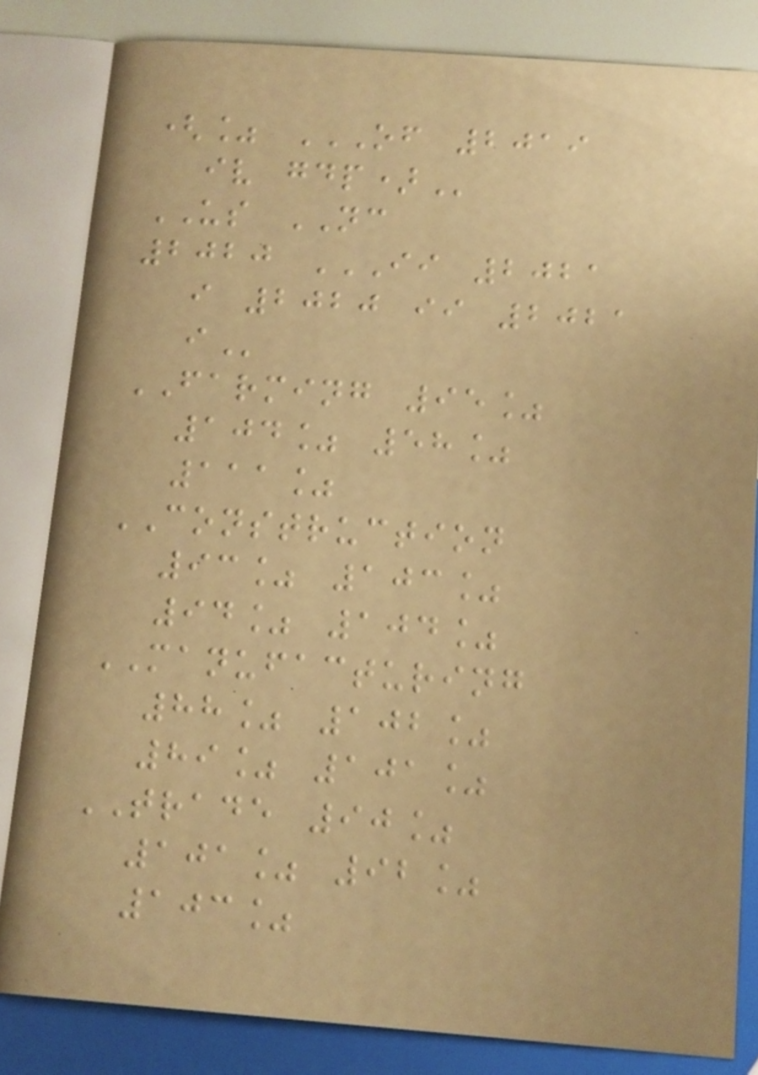(% OF 2019
IV GDP)
US NC
2020 II 2021
I 2020 II 2021
I
FARMING 95%
104% 58%
111%
CONSTRUCTION
93% 103%
94% 104%
MANUFACTURING
88% 102%
89% 101%
TRADE 90%
101% 92%
103%
